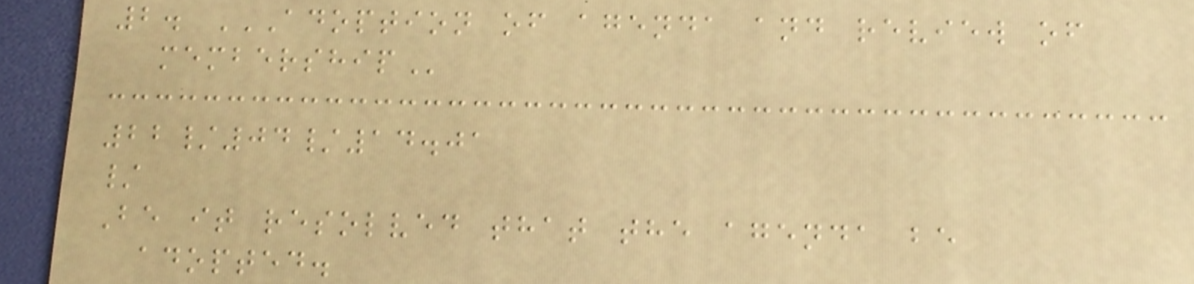2. ADOPTION OF AGENDA AND REVIEW OF
MEMBERSHIP
22/04/14.01
/
Be it resolved that the agenda be
adopted.
